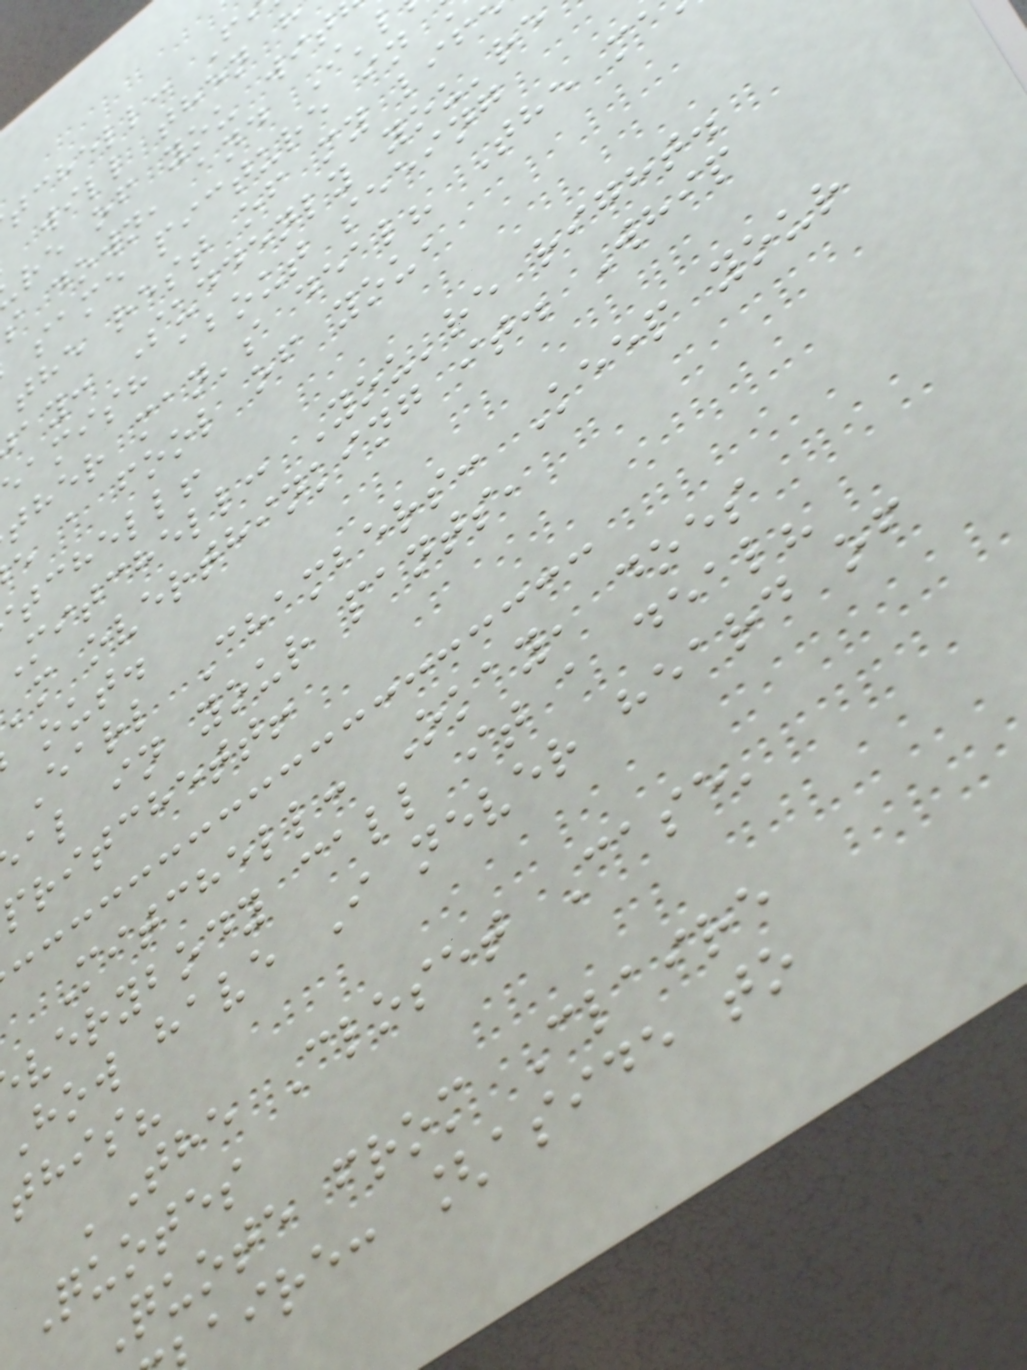tchell: F
will then h
re of you wit
s down, and I'
same picture in
the rest of my lif
ay: Suddenly you're
amish about seeing
ther man's deal? The m
e a fool of you,
tchell!
mitchell: You're right.
'm overthinking it. Whip
out.
Earl Chambers: Keep your
al in your pants,
pritchett!
Mitchell: Okay, does
verybody call it a deal?
How have I never heard of
this?
'The Closet Case'
Quotes
Quote from Claire
aire: [aside to
